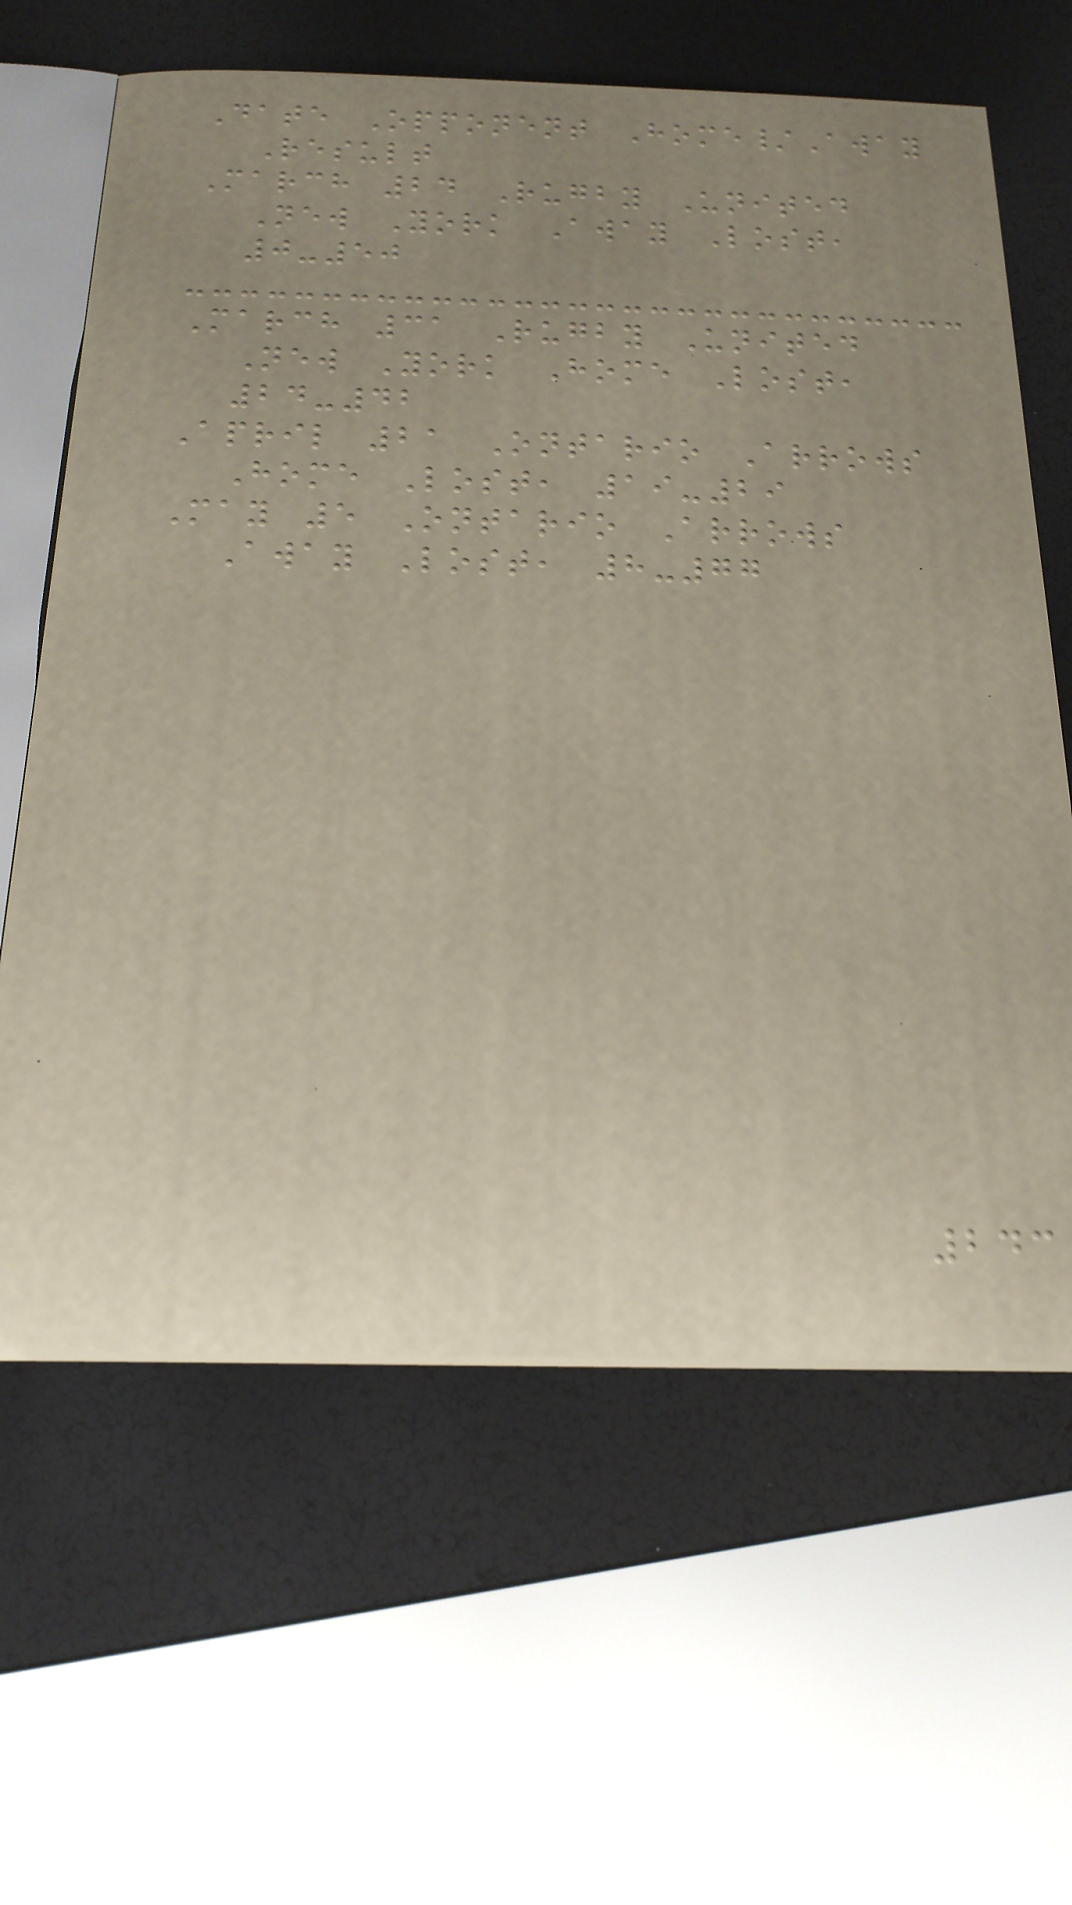Date Opponent Home/Away
Result
March 24 Rugby United
New York Away Lost,
0-50
March 31 Rugby United
New York Home Lost,
24-42
April 21 Ontario Arrows
Home Lost, 19-29
May 5 Ontario Arrows
Away Lost, 8-77
243
